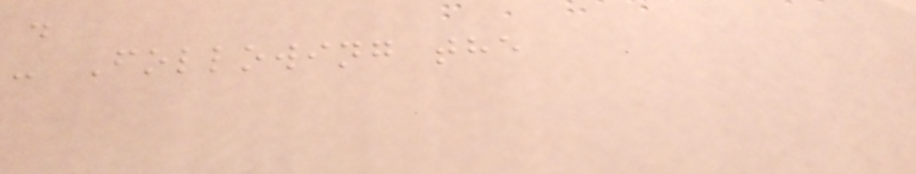.
- Following the
